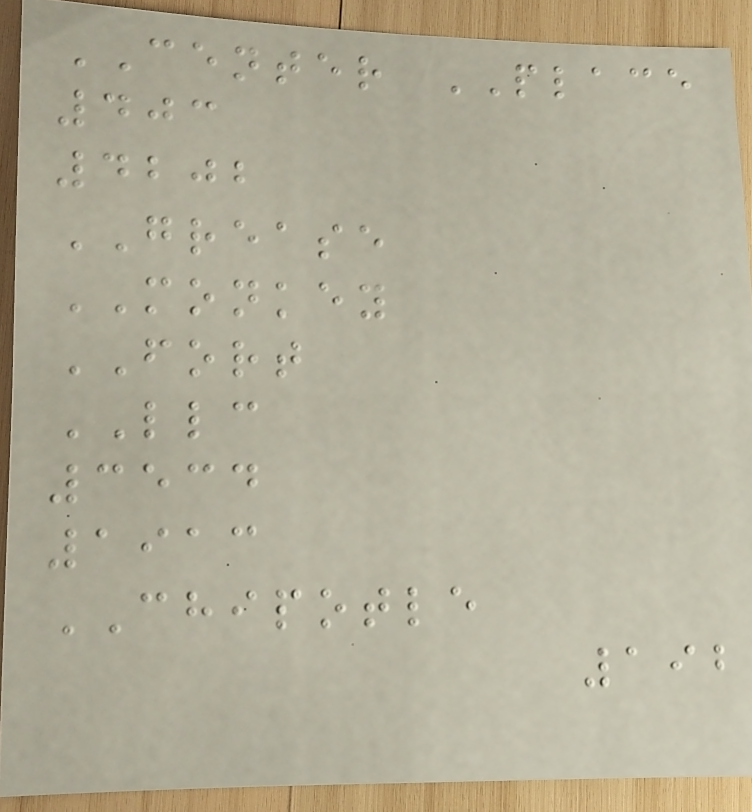CENTER PLACE
403
4202
GREASE
MONKEY
FORT
LLC
3534
1913
CHIPOTLE
192
